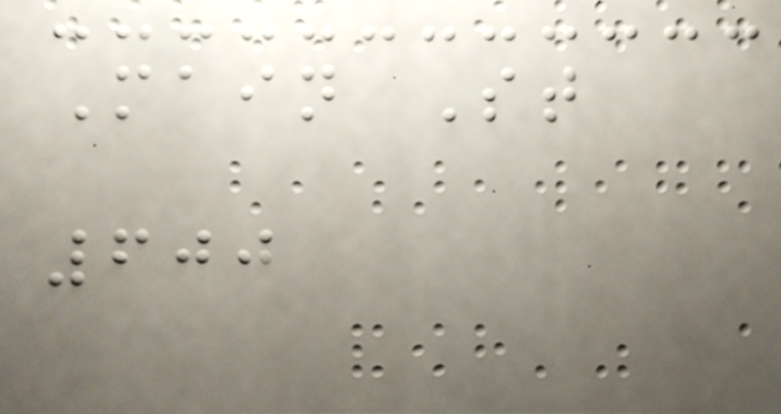Main St
600
